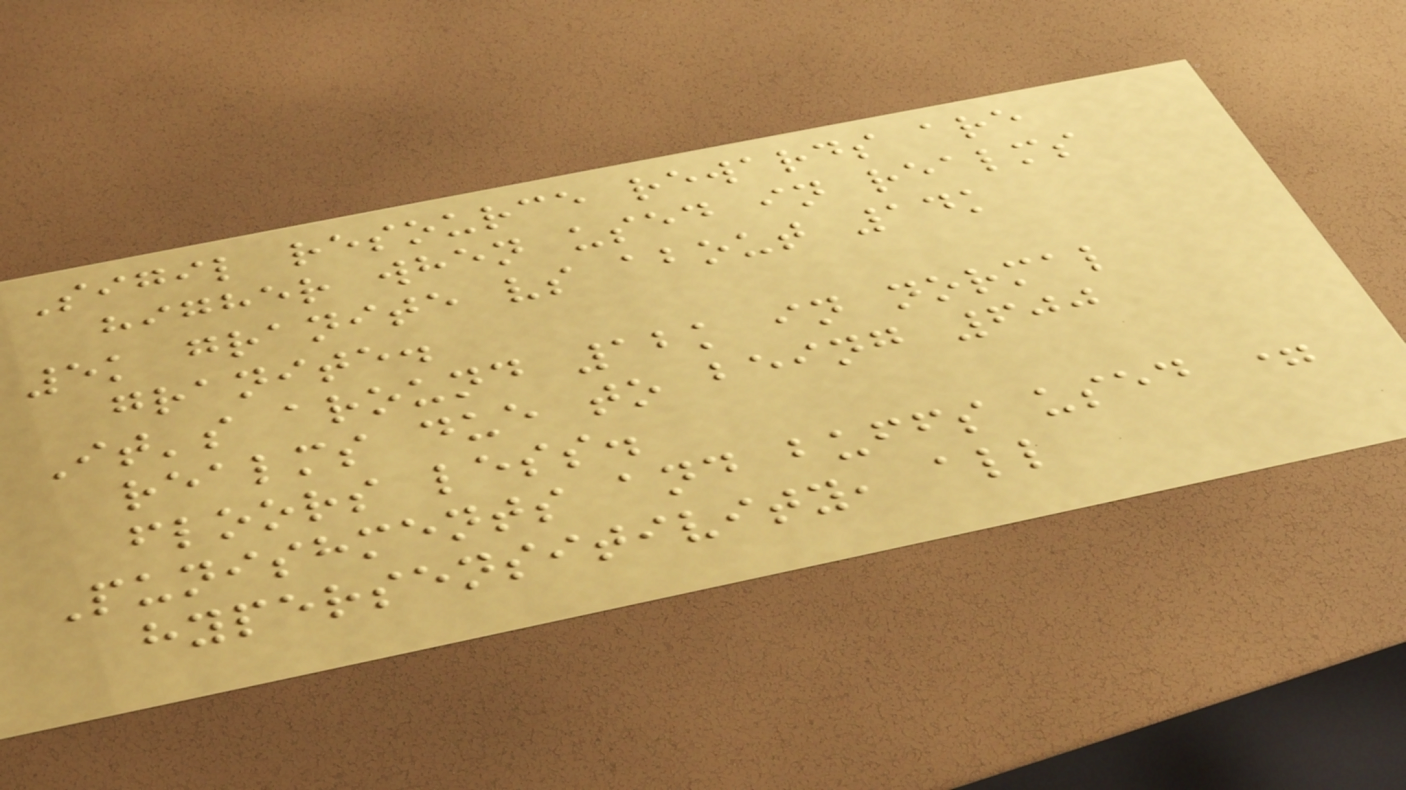Sigil resource rewards are
higher when used in realms
5k granite vs about 14k
granite.
It's around 12k in normal
realms due to being 600
floors less.
Punishments and buffs used =
hypersensitivity, all
